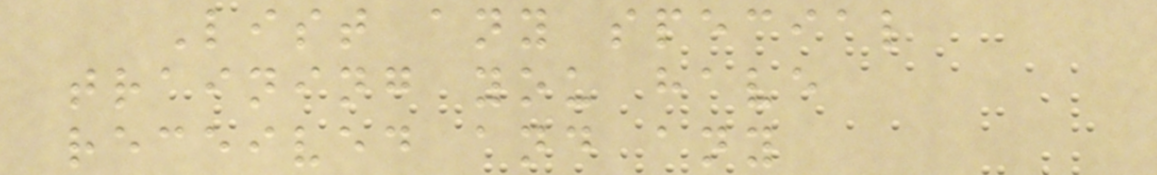List any special
training you have
received and any
